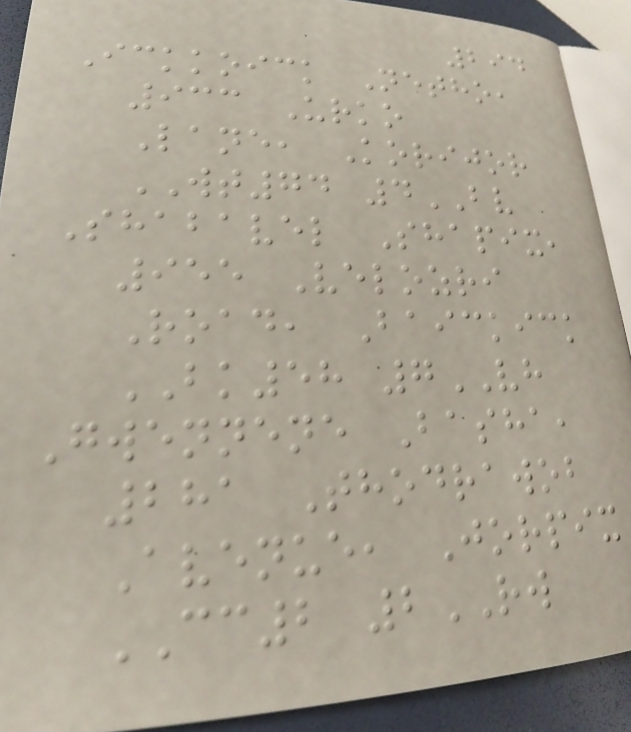294
Ickkoick Netho,
933 Urko
Lane, Korijor
WT74 4BV
Shabavel Shapix,
955 Velozri
Road, Baickick
BK58 7VH
Gwennene Basha,
281 Thodrawob
Avenue, Jorpix
CC2 2RW
